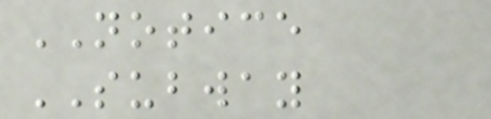NOTICE
SUBWAY
